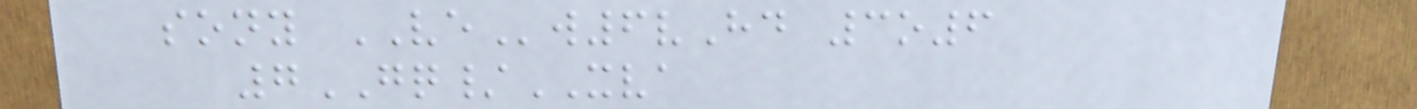sony VEw6vHd 3o6
7GQ/XVA
